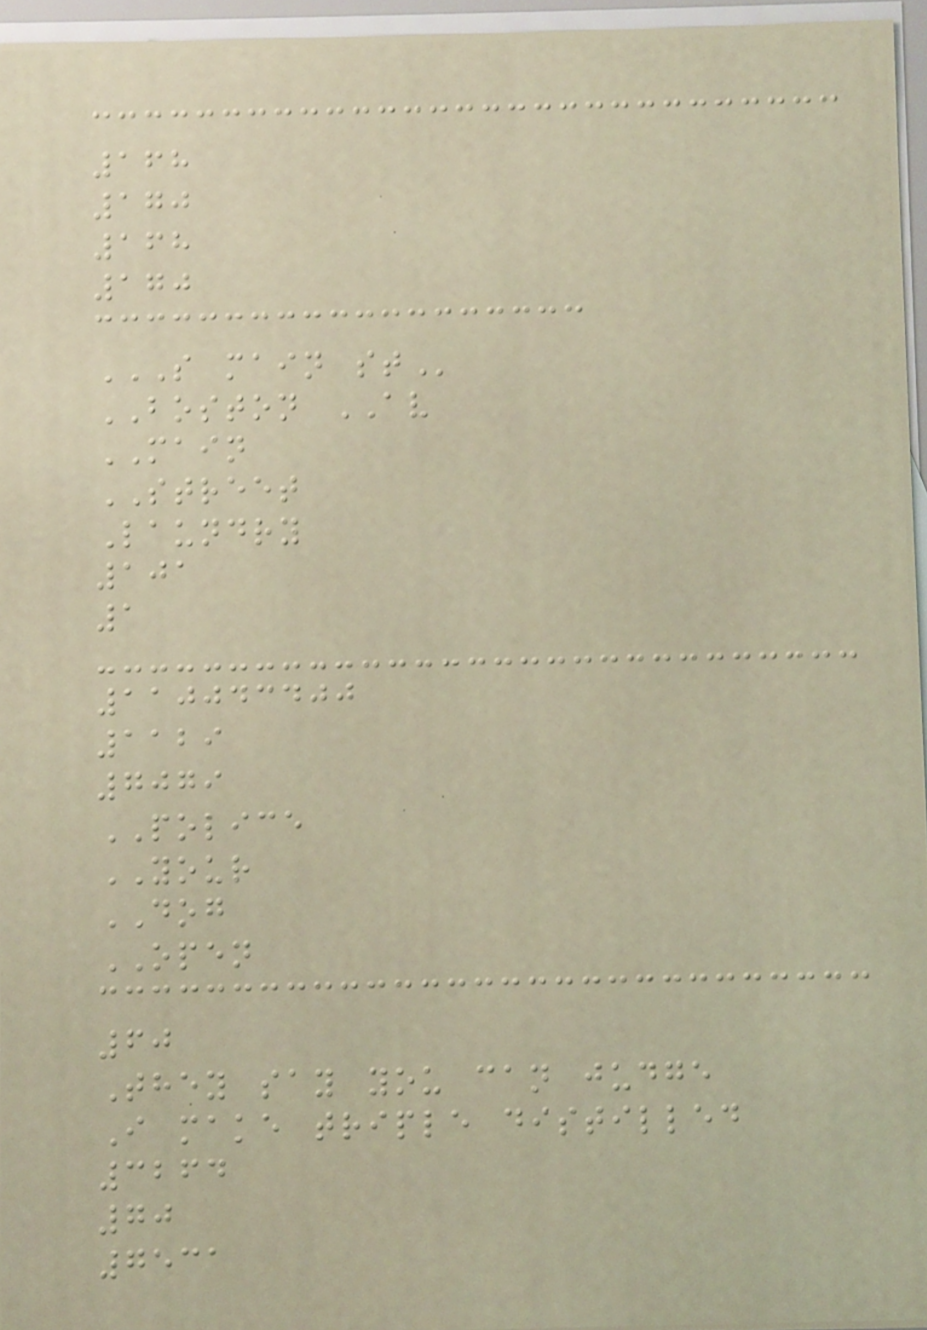168
170
168
170
S MAIN ST
BOSTON AV
MAIN
STREET
Laundry
101
1
110043400
1129
7079
POLICE
YOUR
DOG
OPEN
60
They say you can judge
I make triple distilled
3264
70
7531
